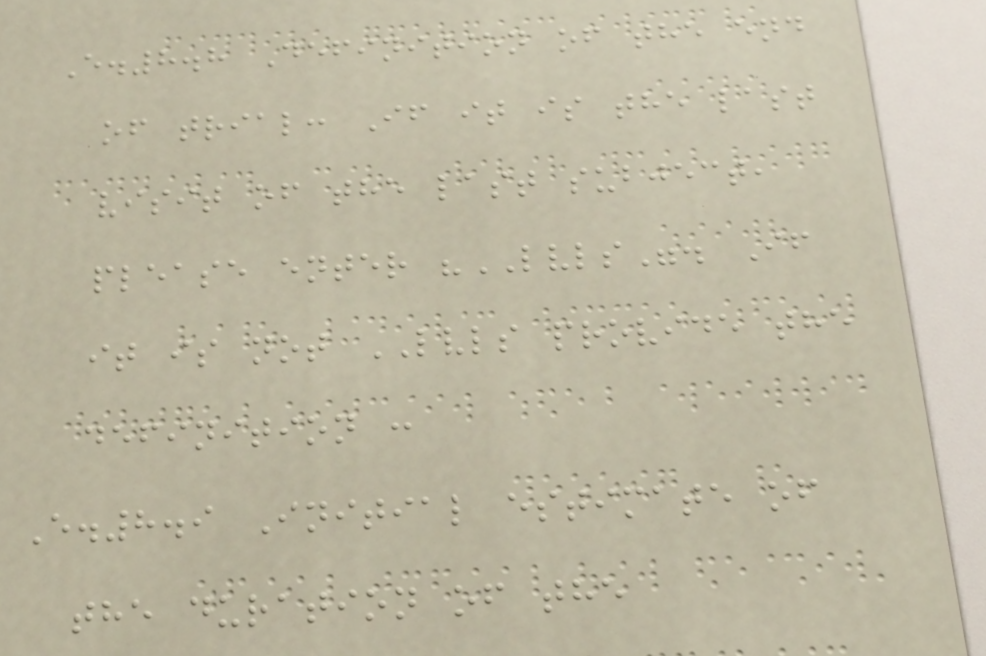E.8.8 Definition of the end
of trial: If it is the last
visit of the last subject,
please enter "LVLS". If
it is not LVLS provide the
definition :
E.8.9 Initial estimate of
the duration of the
